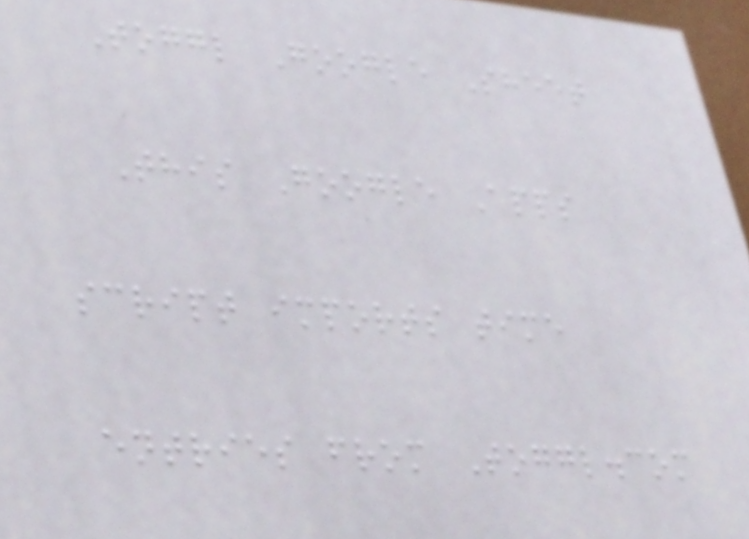Toggl Google Sheet
This Google Apps
script imports time
entries from Toggl.com
